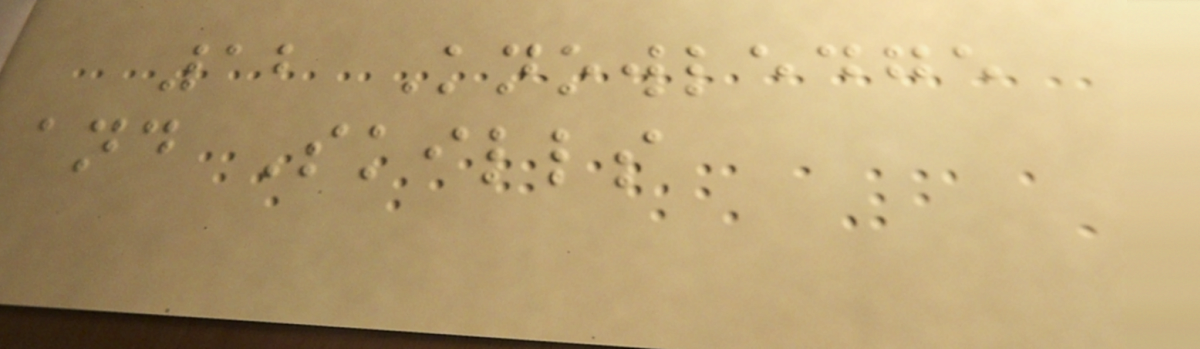12 Knowledge
and Skills
